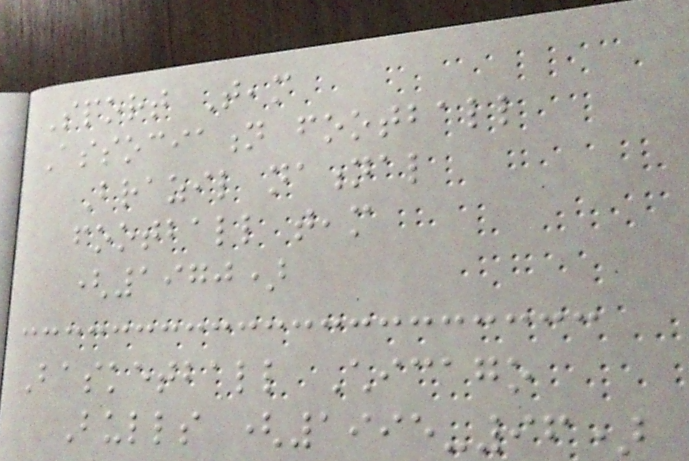Sport Team
Association football
Brazil national
football team
(1970)
Basketball Chicago
Bulls (1995-96)
